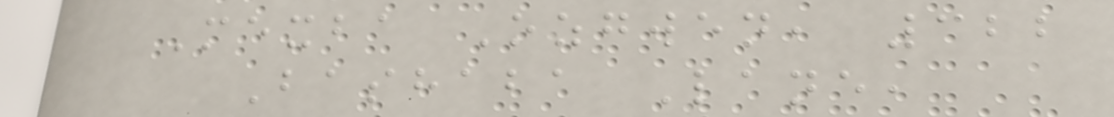Mexba Ozgwen, 322
Bashaba Lane,
